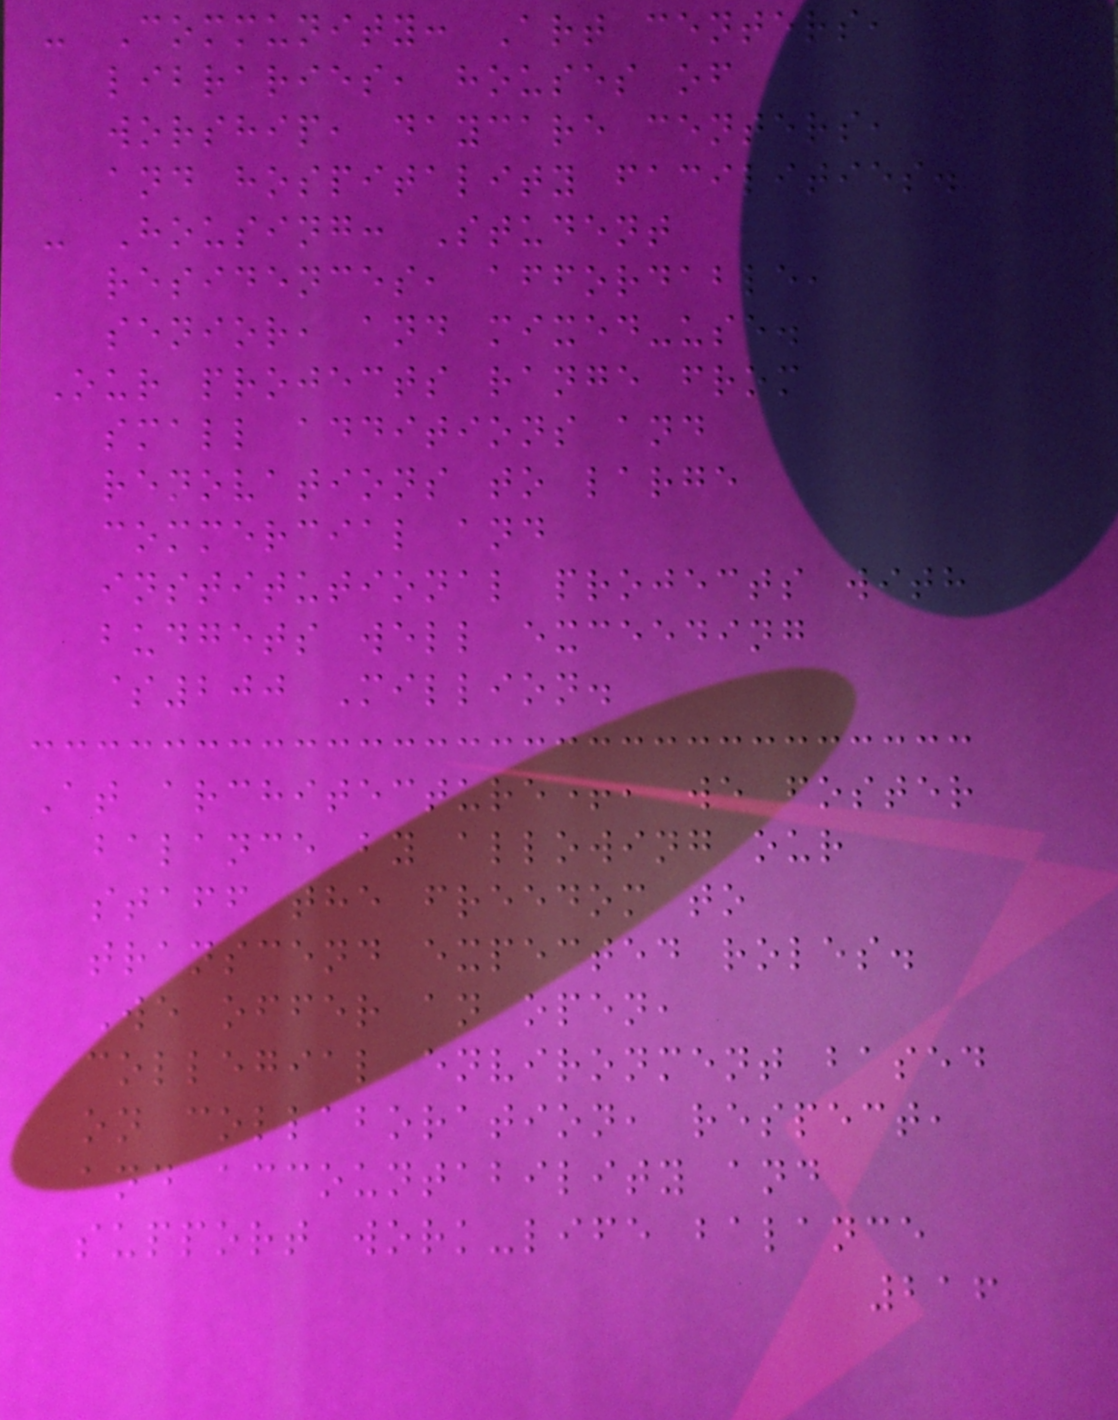- Community: Art centers,
libraries, houses of
worship, daycare centers,
and hospitality facilities.
- Housing: Student
residences, affordable,
senior, and mixed-use.
Our projects range from
small additions and
renovations to large
commercial and
institutional projects with
budgets well exceeding
$200 Million.
At architecture+, we foster
balance by allowing our
staff the freedom to
transcend expected roles.
We offer an open,
collegial environment based
on collaboration, respect,
and accountability and
support work-life balance
216
